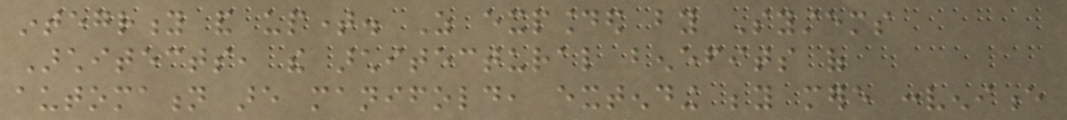integrity and uptime. As expounded by Systems
Architects, the architectural benefits of
automation are manifold, extending beyond mere convenience
